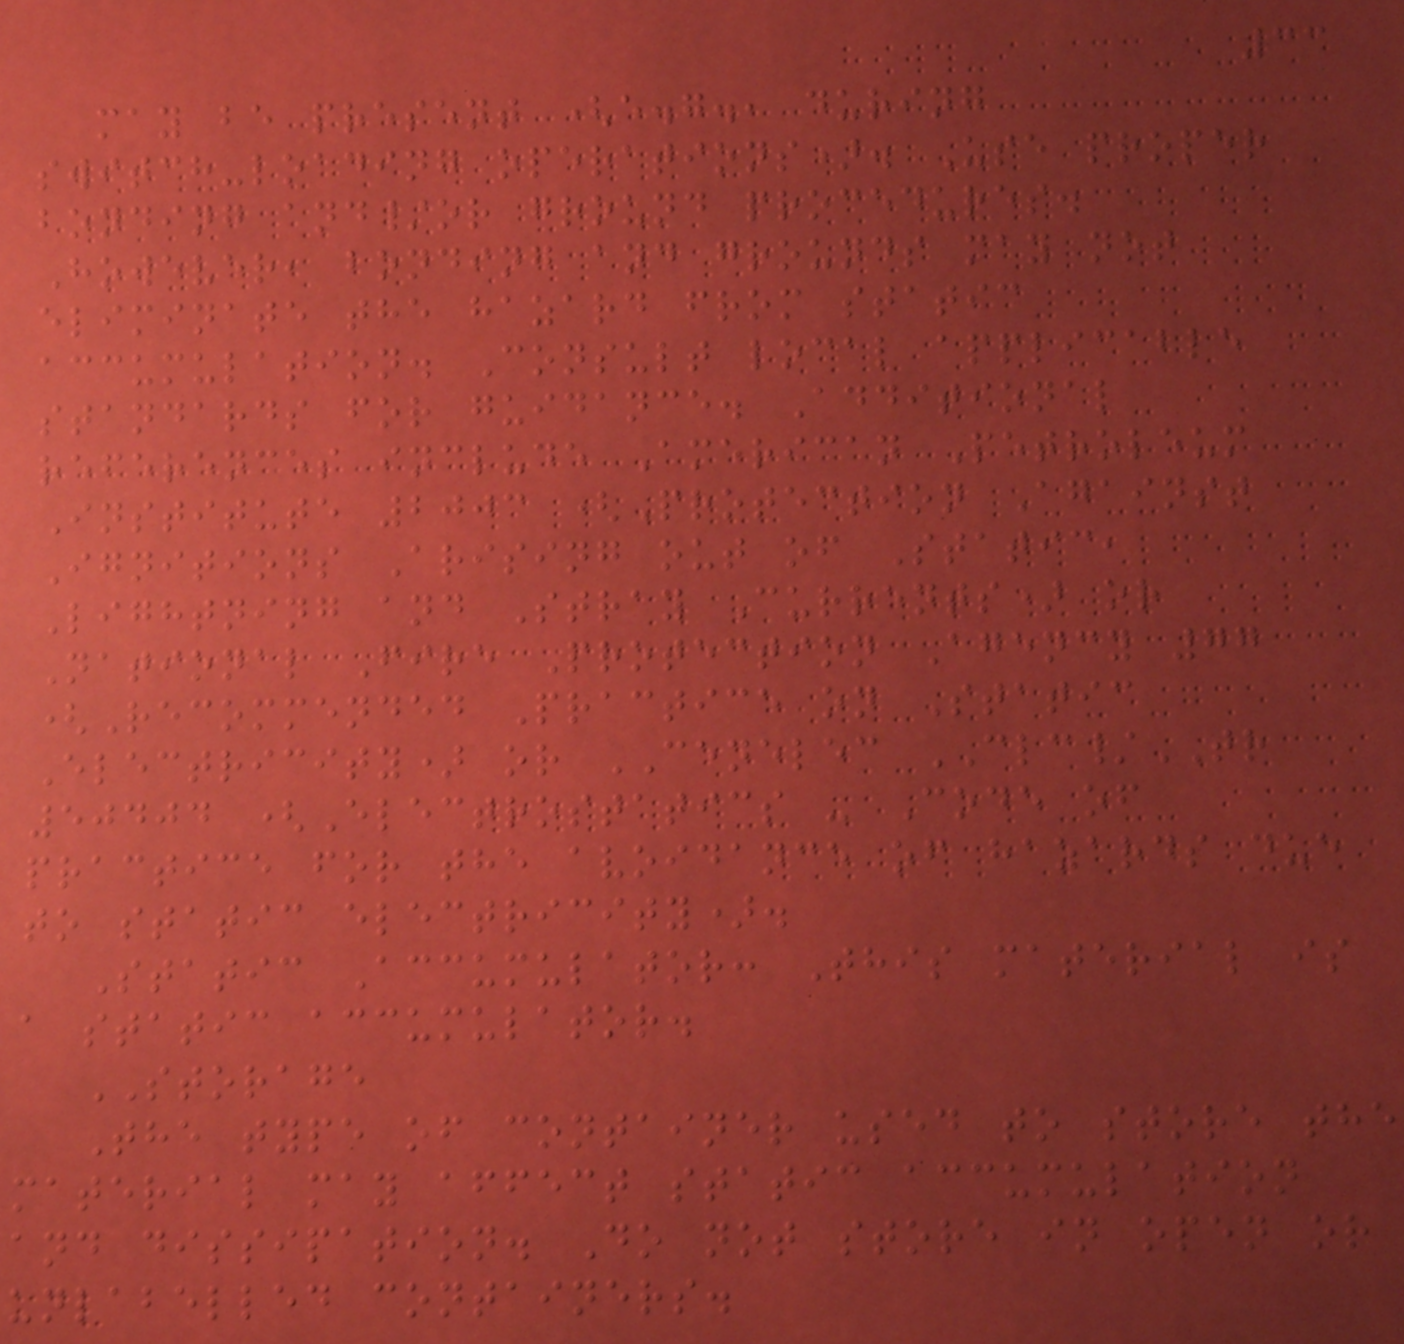33
may be present (e.g., during
switch-loading operations). Use proper
bonding and/or ground procedures.
However, bonding and grounds may not
eliminate the hazard from static
accumulation. Consult local applicable
standards for guidance. Additional
references include American Petroleum
Institute 2003 (Protection Against
Ignitions Arising out of Static,
Lightning and Stray Currents) or
National Fire Protection Agency 77
(Recommended Practice on Static
Electricity) or CENELEC CLC/TR
50404 (Electrostatics - Code of
practice for the avoidance of hazards due
to static electricity).
Static Accumulator: This material is
a static accumulator.
STORAGE
The type of container used to store the
material may affect static accumulation
and dissipation. Do not store in open or
unlabelled containers.
